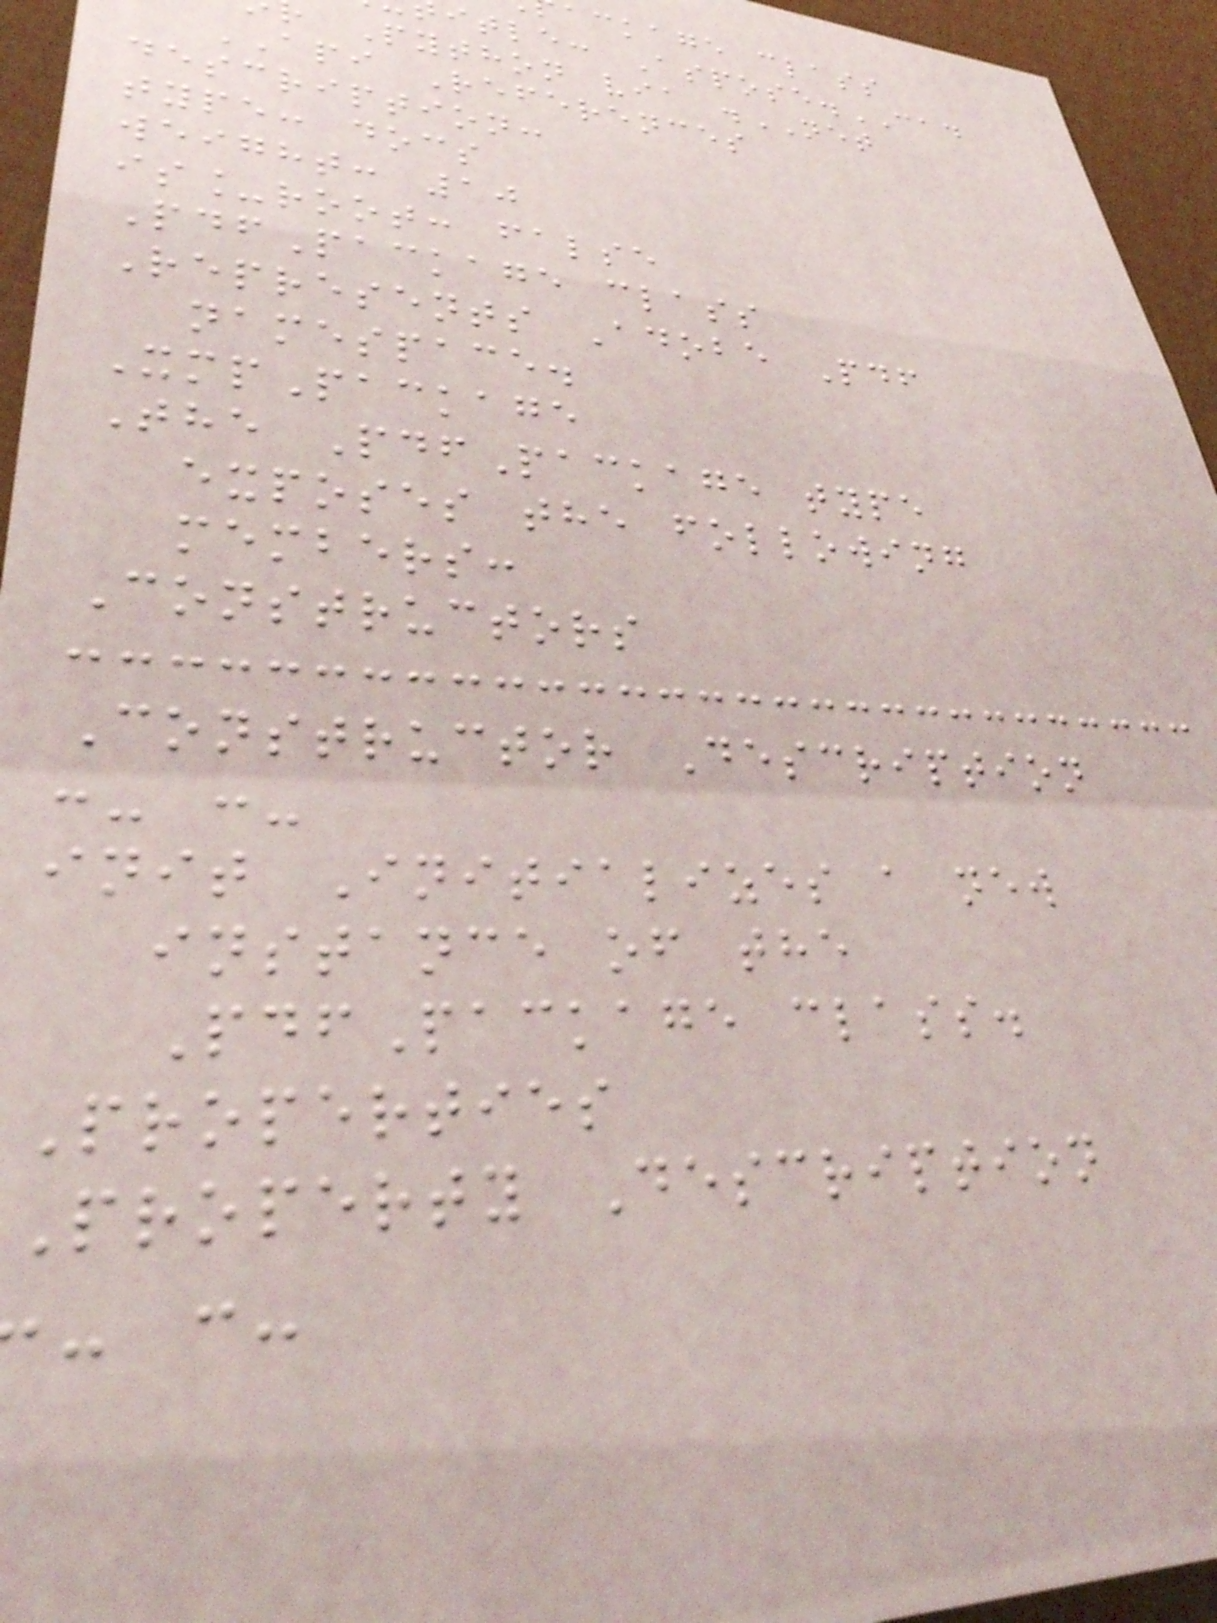ackage class
itle: Aspose.CAD
Python via .NET
API References
description:
type: docs
weight: 10
is_root: false
PdfPackage class
Represents Adobe Pdf
namespace.
XmpPackage
The PdfPackage type
exposes the following
members:
Constructors
Constructor Description
:- :-
init Initializes a new
instance of the
PdfPackage class.
Properties
Property Description
- :-
